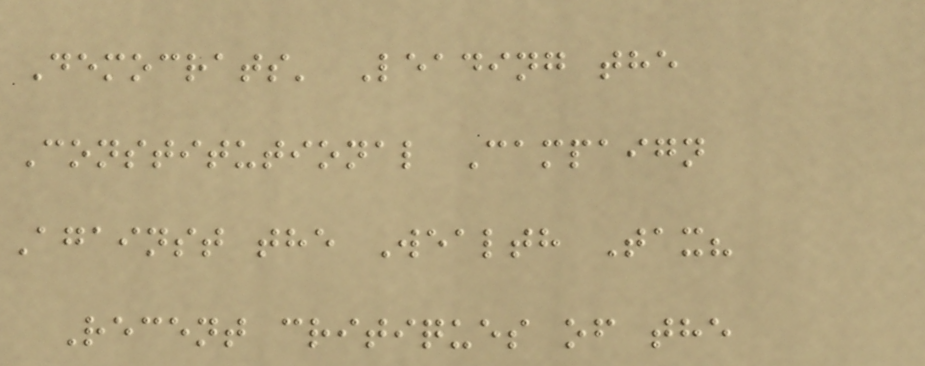Democrats' Leading the
Constitutional Campaign
Against the Wealth Tax?
Recent critiques of the
